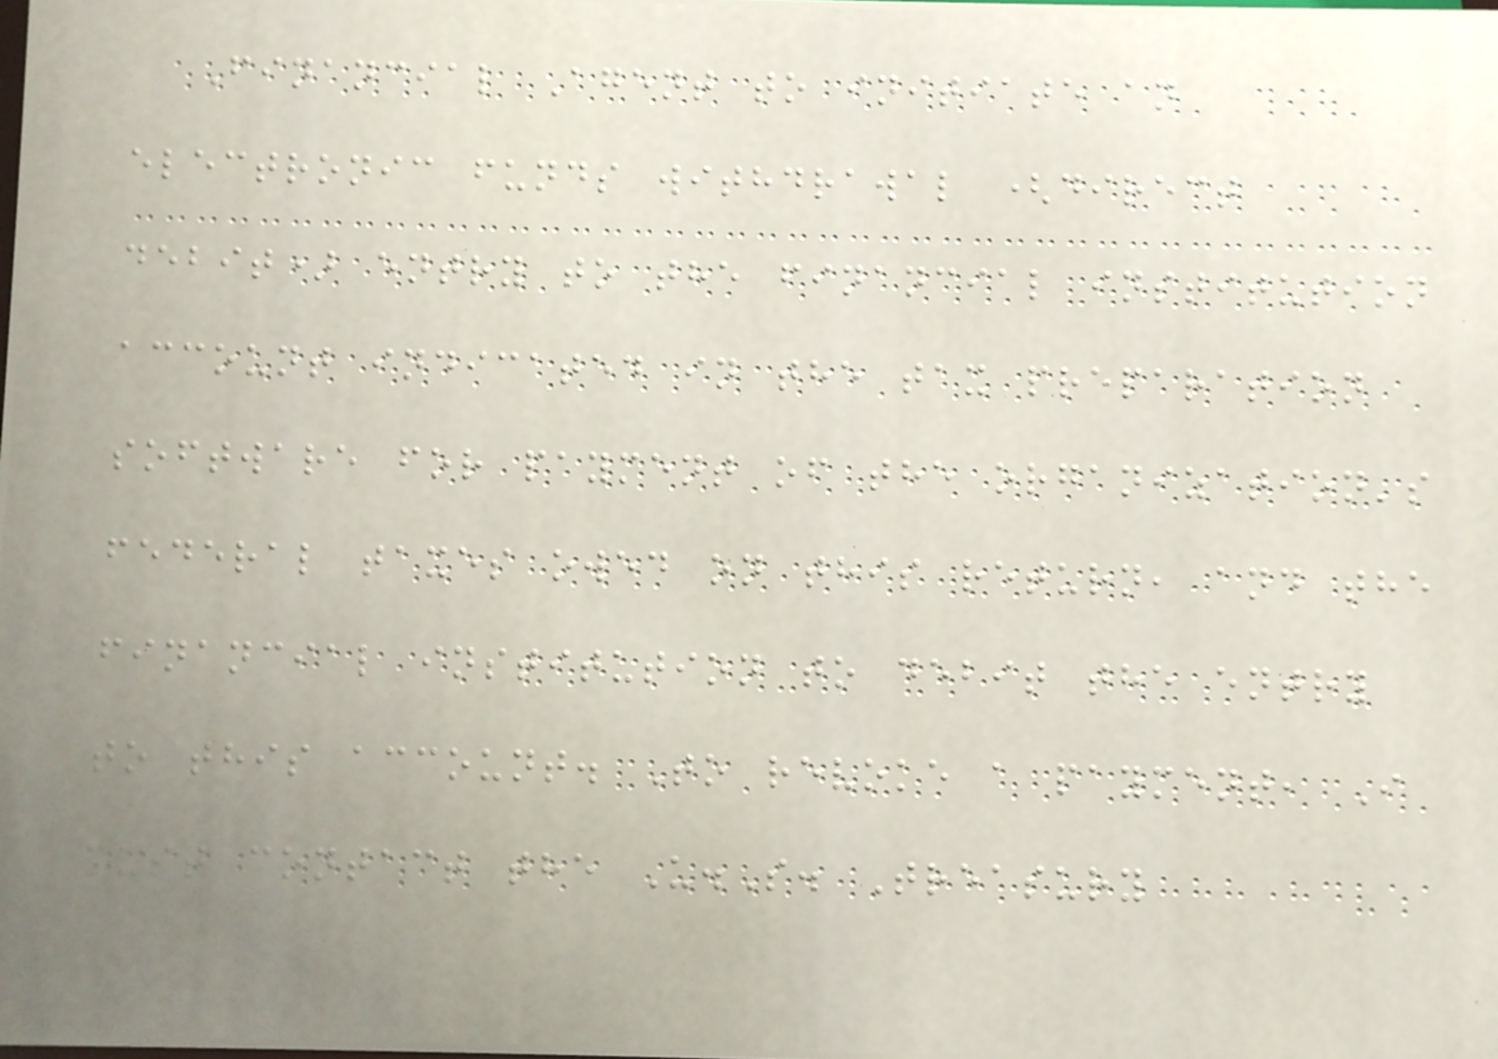Financial Agent to initiate an
electronic funds withdrawal (direct
debit) entry to the financial institution
account indicated in the tax preparation
software for payment of the organization's
federal taxes owed on this return, and the
financial institution to debit the entry
to this account. To revoke a payment, I
must contact the U.S. Treasury
